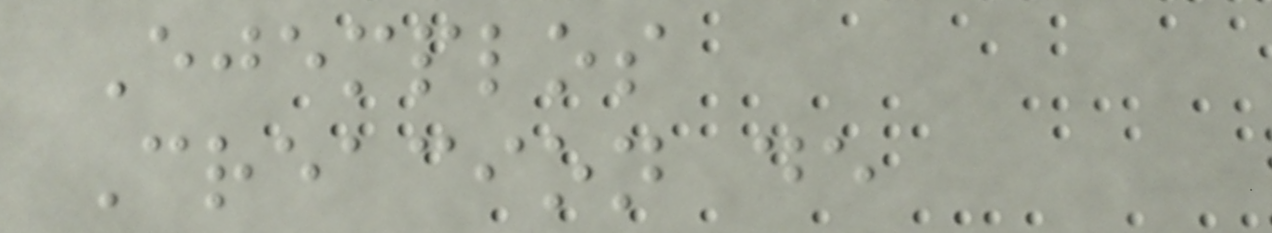Ejemplos
Creacion de
